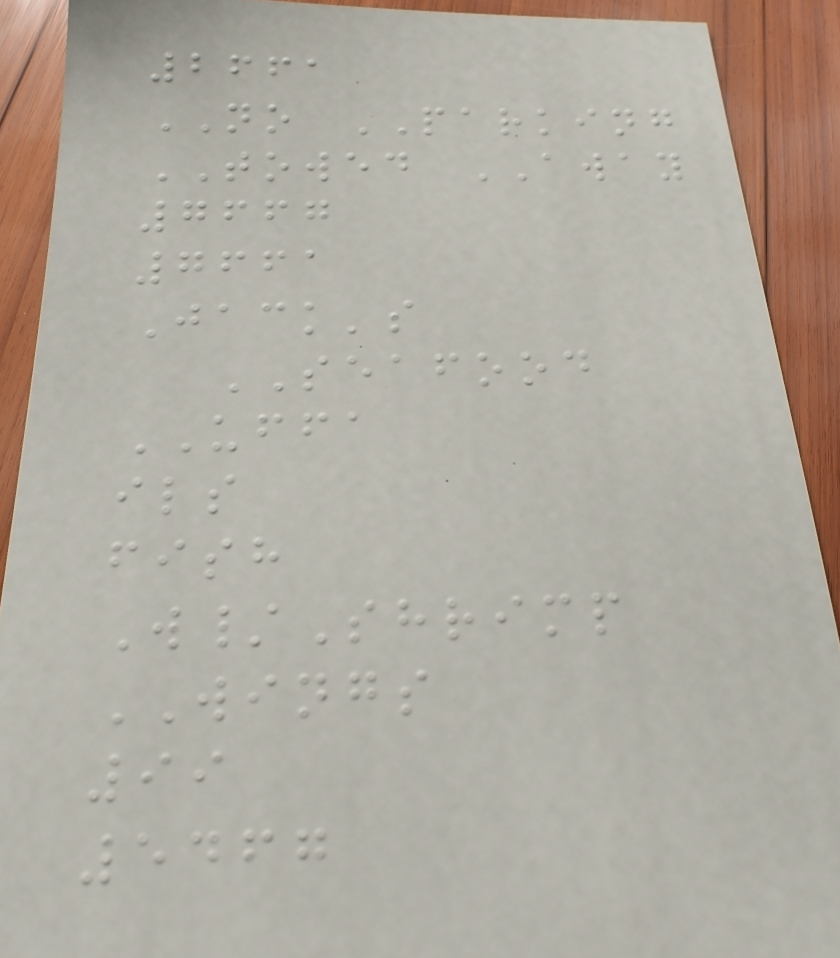2661
NO PARKING
TOWED AWAY
7667
7661
Jack's
SEAFOOD
UFFA
ils
fish
W/Shrimp
WINGS
99
5467
